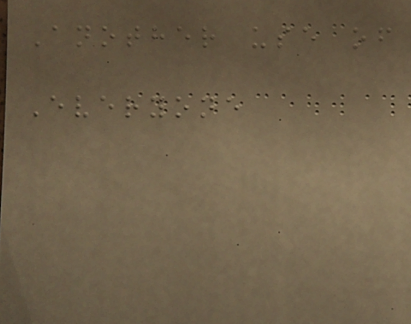Another use of
Everyone
